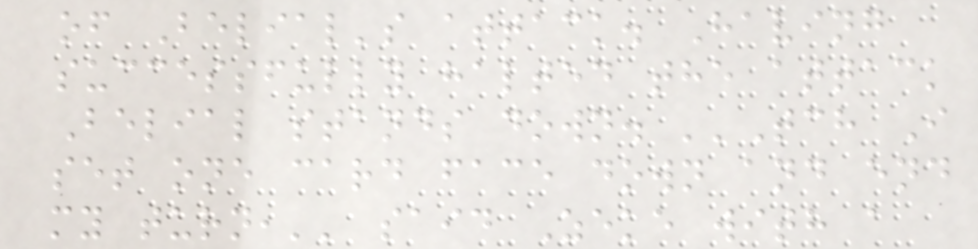of Belial's attack. Having
successfully halted the attack
Belial stands down. ''Tch I
set one card face down and end
my turn,'' said Zeke with a
